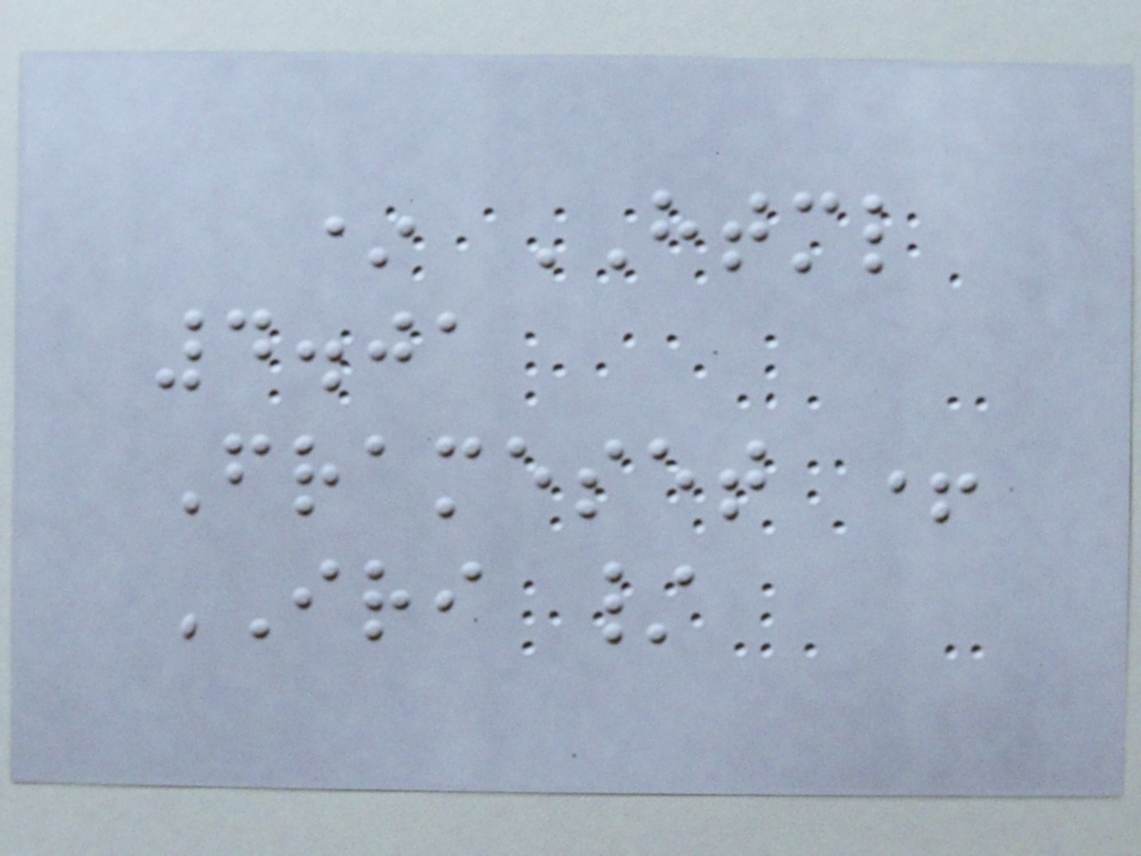* HTML
4.01
Frameset +
IRI /
